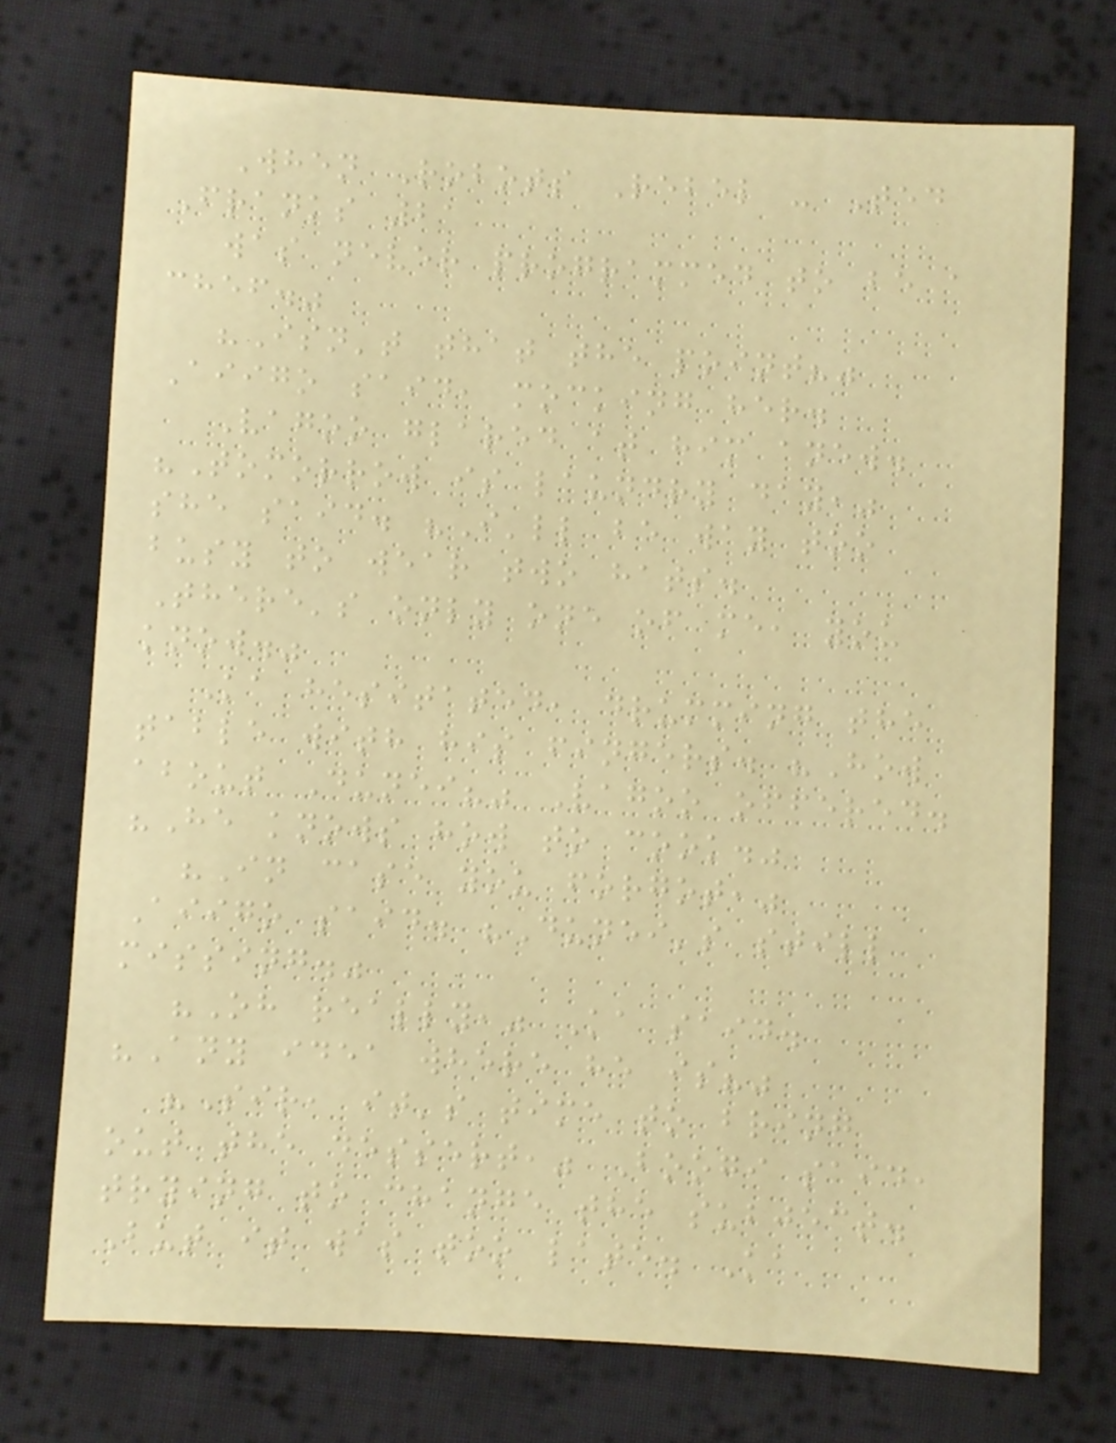When Robots Rebel - Ted
Franks 21
was never programmed to be a
chef."
"Isn't that the point?"
Aiigo said, mocking her.
Vagoo glared at him anew.
"Tomorrow is laundry day,"
she said. "I'll be way too
busy to wear two hats.
There's only one of me, you
know."
Ka hesitated, drumming the
table with his fingers. "How
about Dunei?" Vagoo offered.
"He knows how to cook."
"In case you forgot,"
Aiigo said. "Dunei's still
missing."
"Oh really," Ka said.
"Any idea where he is?"
"Sir, it's time to bring
out the dessert," Boogi said,
trying to change the subject.
But it was too late. Ka
